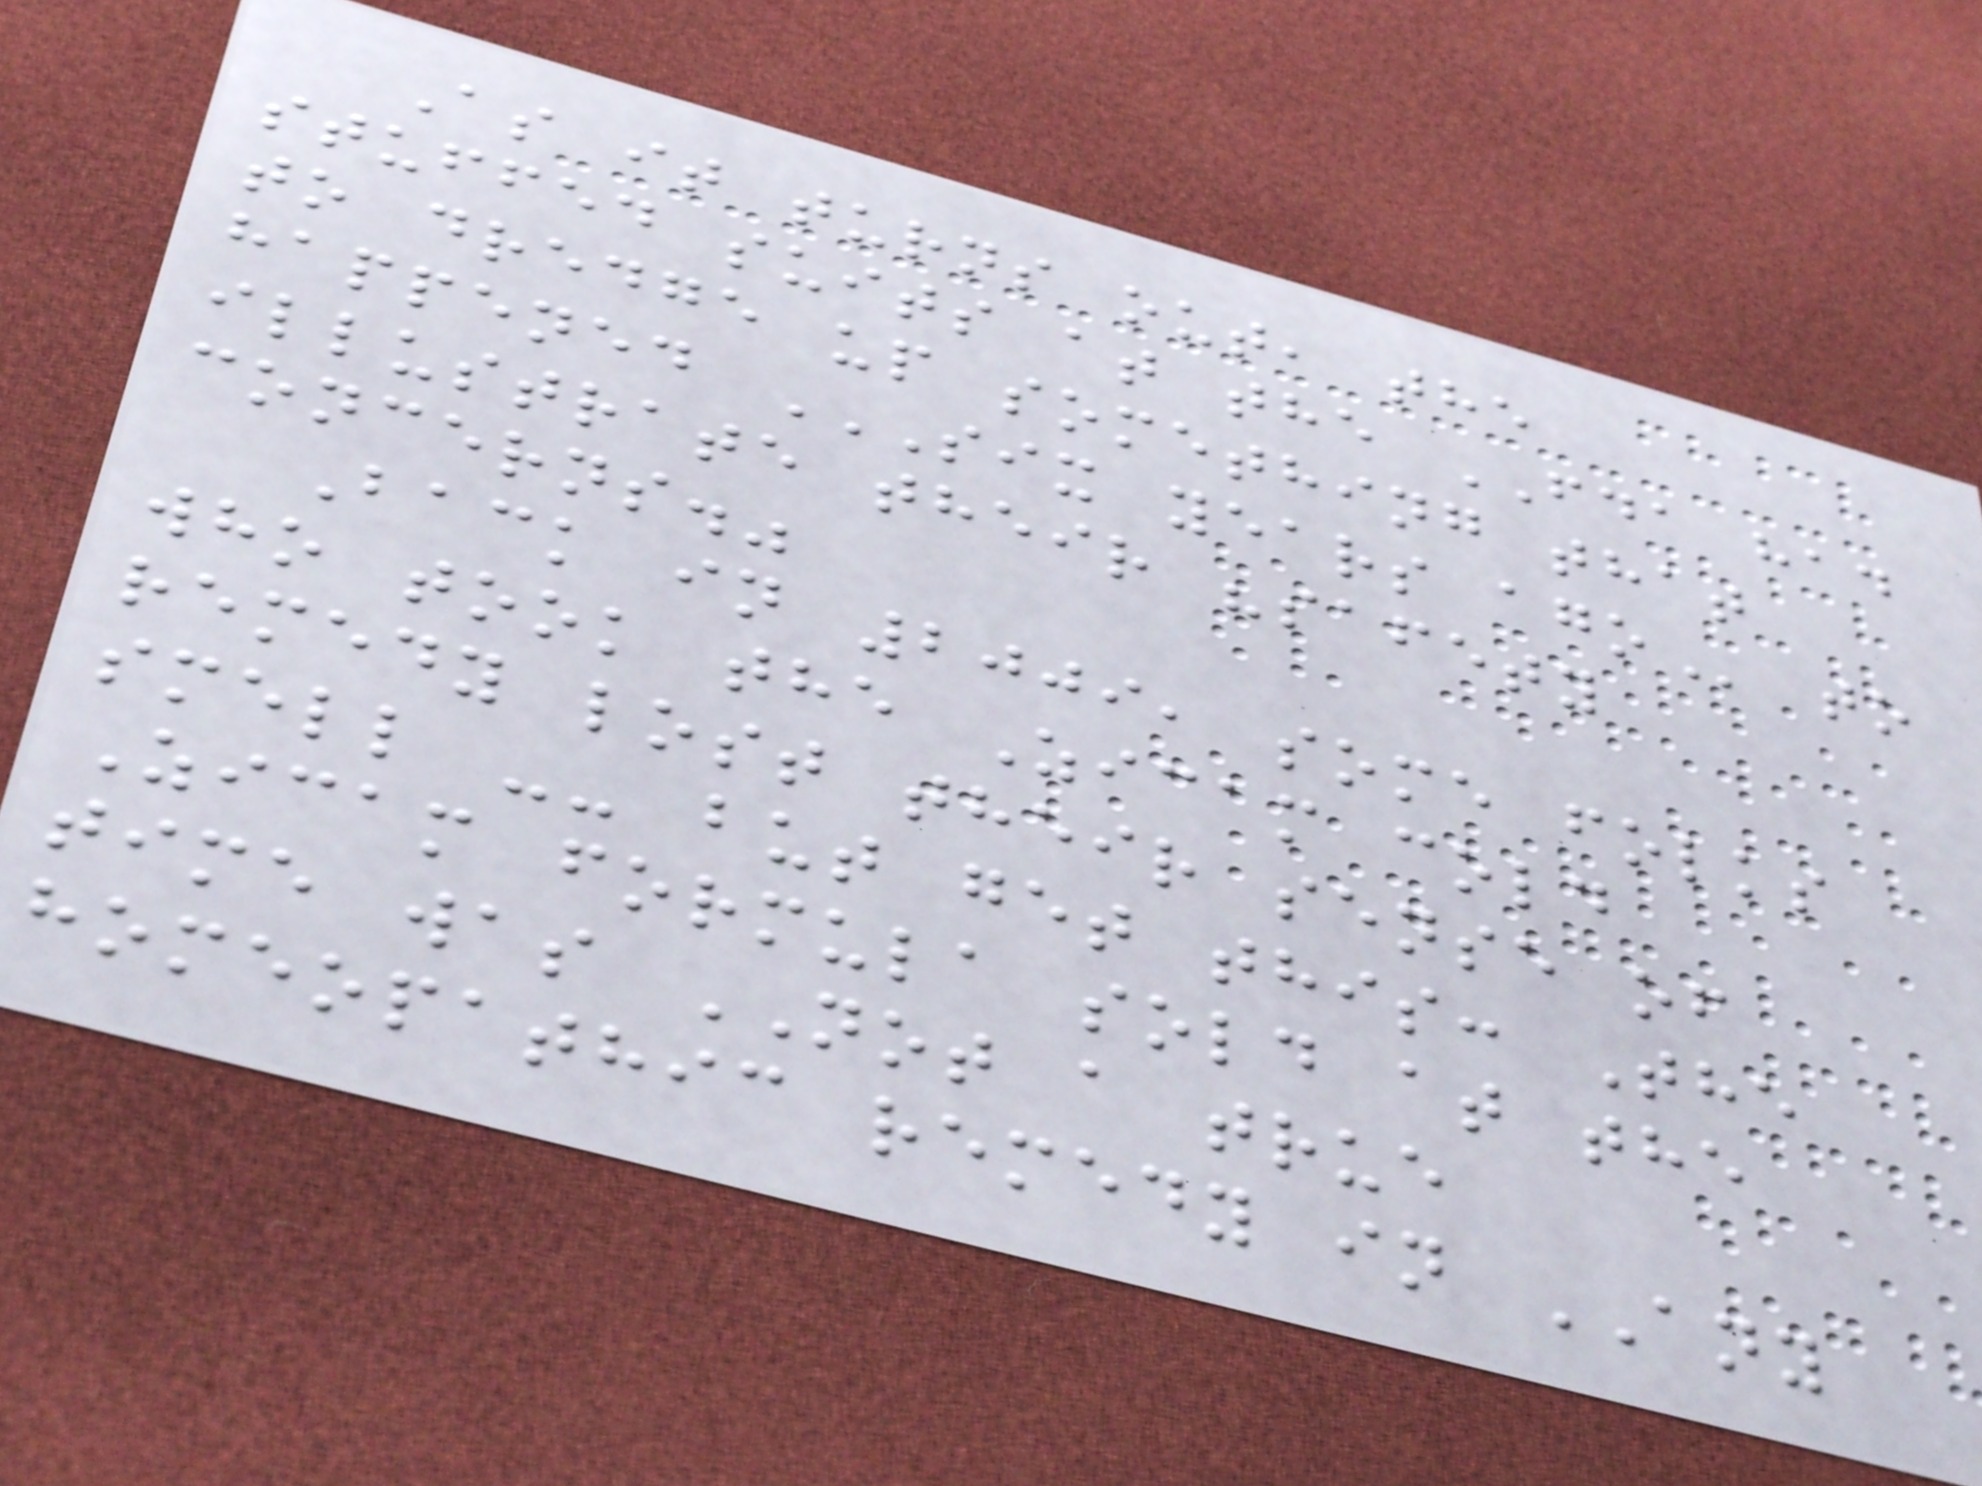As it turns out, the
stuffed suits at the FDA had
to dredge up something that
happened SIX YEARS AGO to
illustrate their "safety
concerns."
Back in 2009, some folks
who took the Zicam cold
remedy lost their sense of
smell -- but get this: The
Zicam formula sold at the
time was NOT a true
homeopathic remedy in ANY
